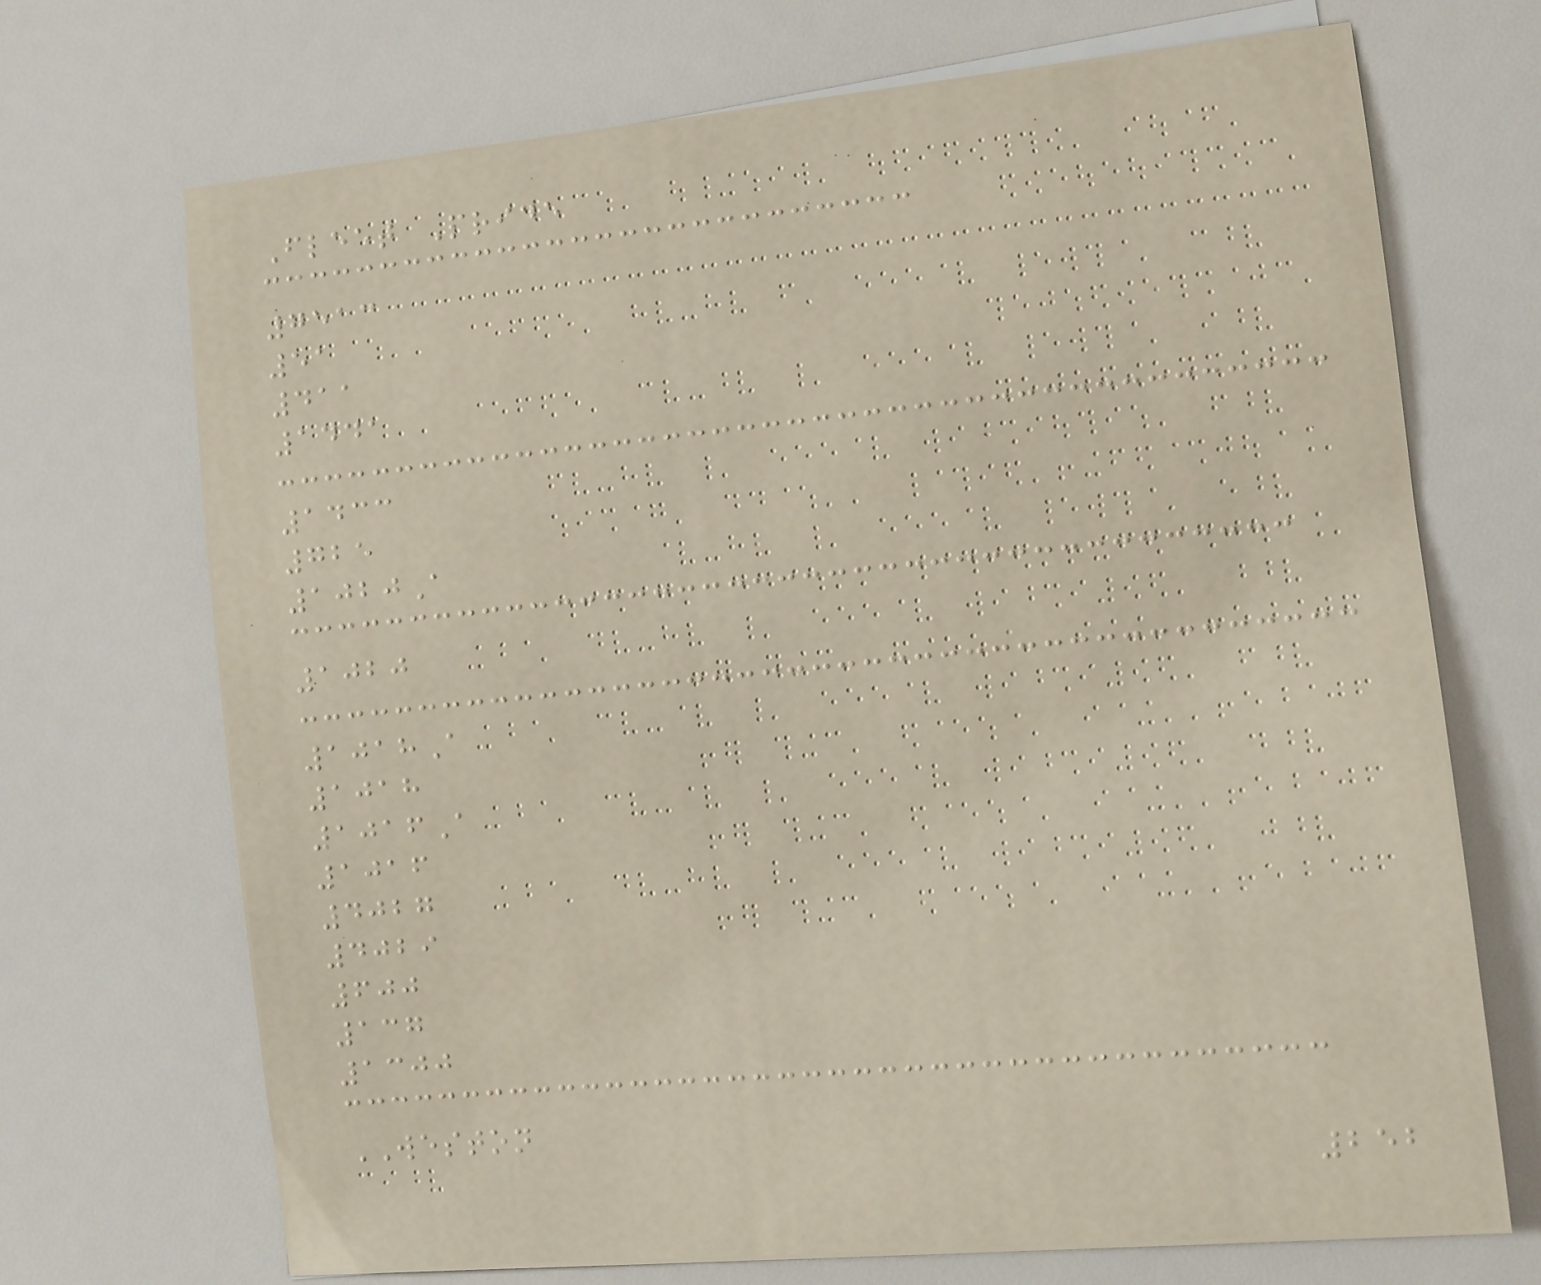Fleet Pride
7513
51
411
1441
1433
725
1020A
1020
1018A
1018
1016A
1016
4027
4029
600
137
1300
WESTON
252
